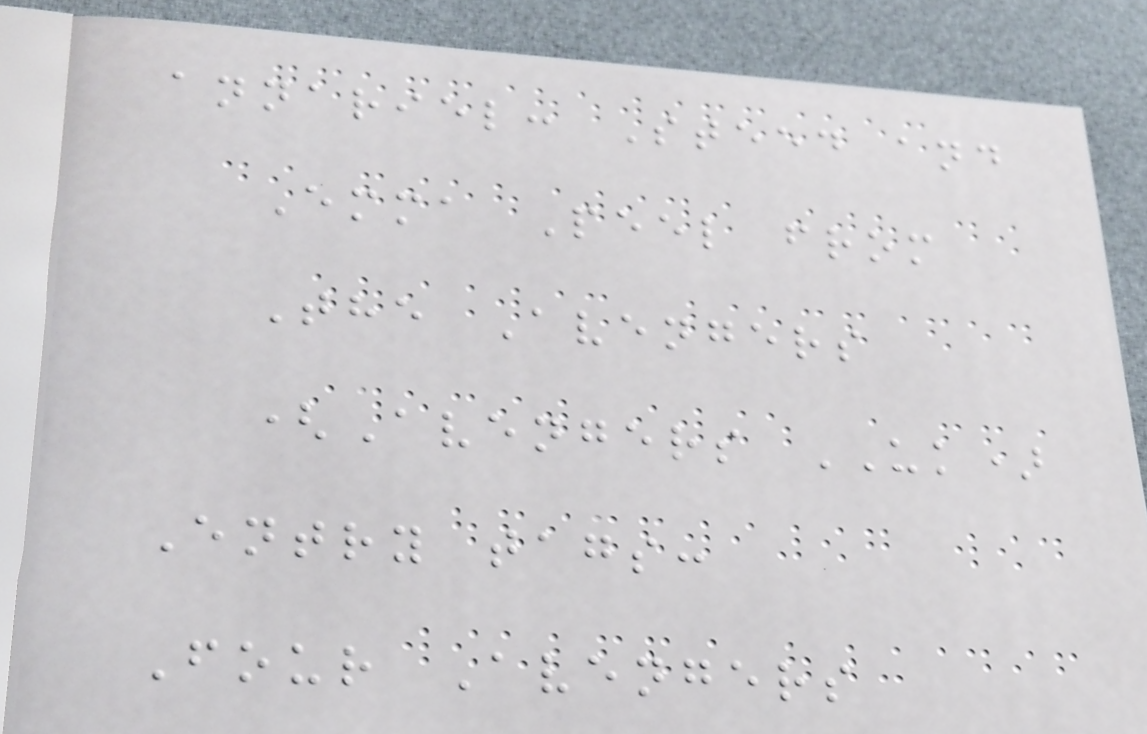annariel: Steed and
Emma Peel from
The Avengers
(Avengers UK)
Entry tags:
Four Avengers
